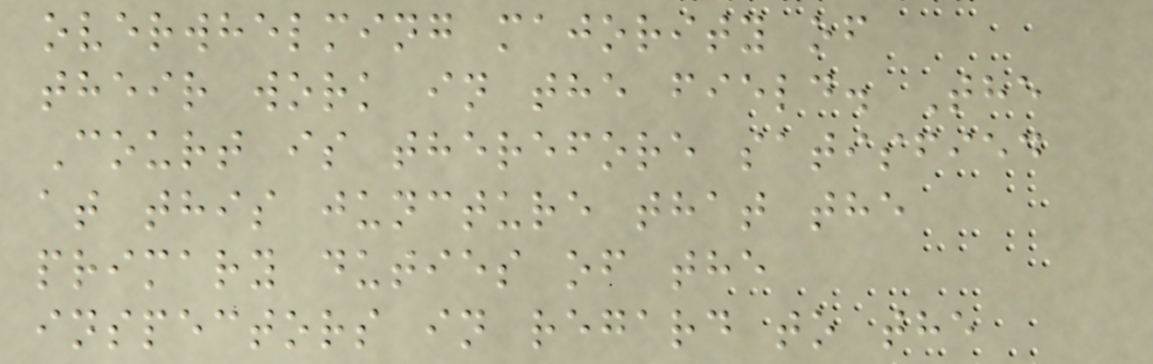overwhelming majority of
their work in the field. The
Court is therefore satisfied
at this juncture that the
primary duties of the
inspectors in regard to the
